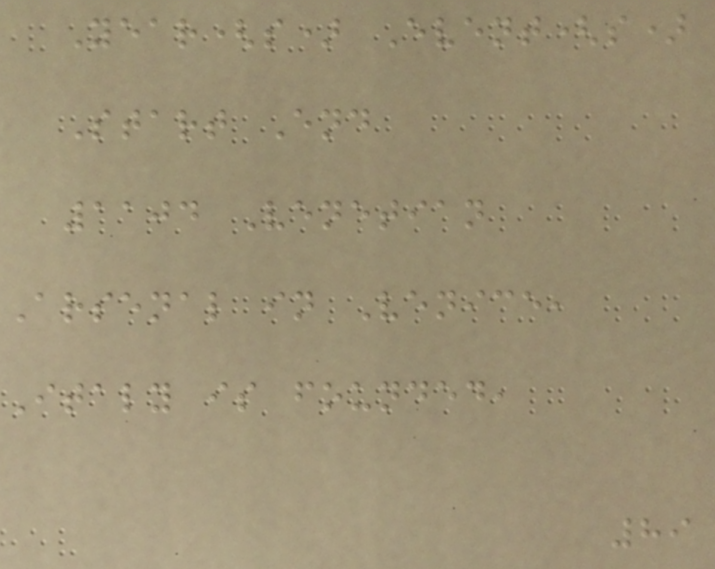Year(s) Event(s)
Start End
1104 Venetian
Arsenal in Venice,
Italy is founded,
89
